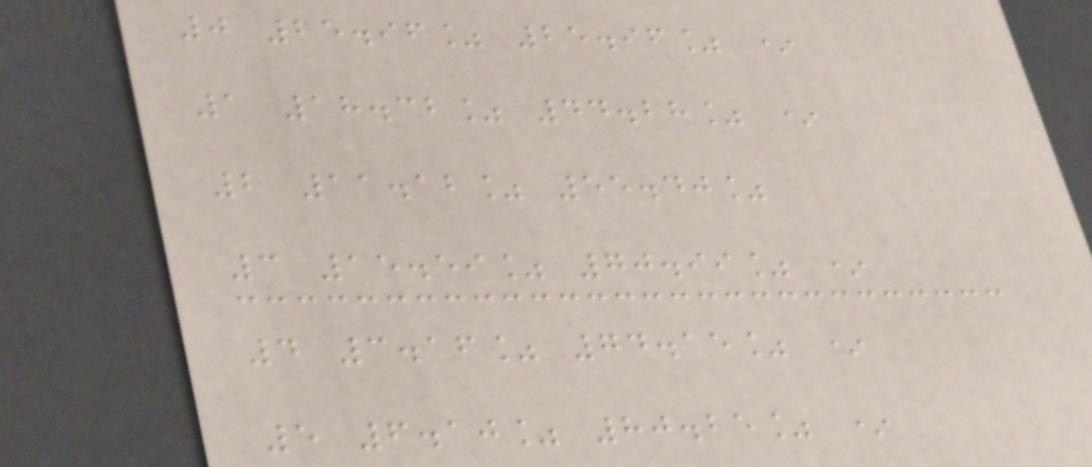0 25.96% 25.96% *
1 18.32% 44.28% *
2 11.12% 55.40%
3 15.59% 70.99% *
4 3.16% 74.15% *
5 6.10% 80.25% *
